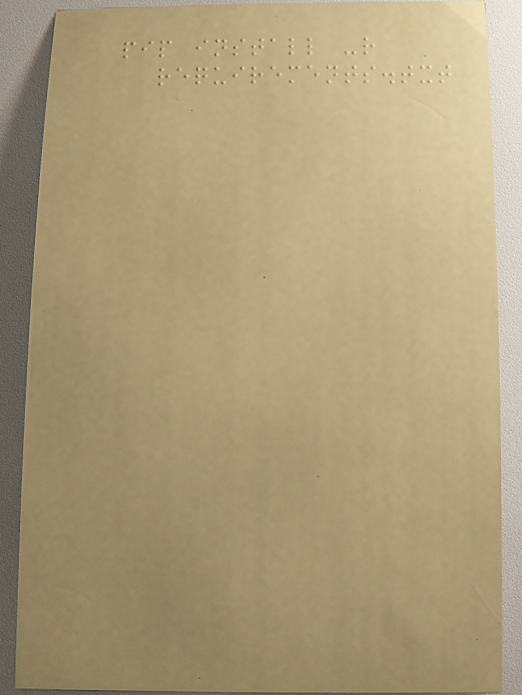pip install -r
requirements.txt
